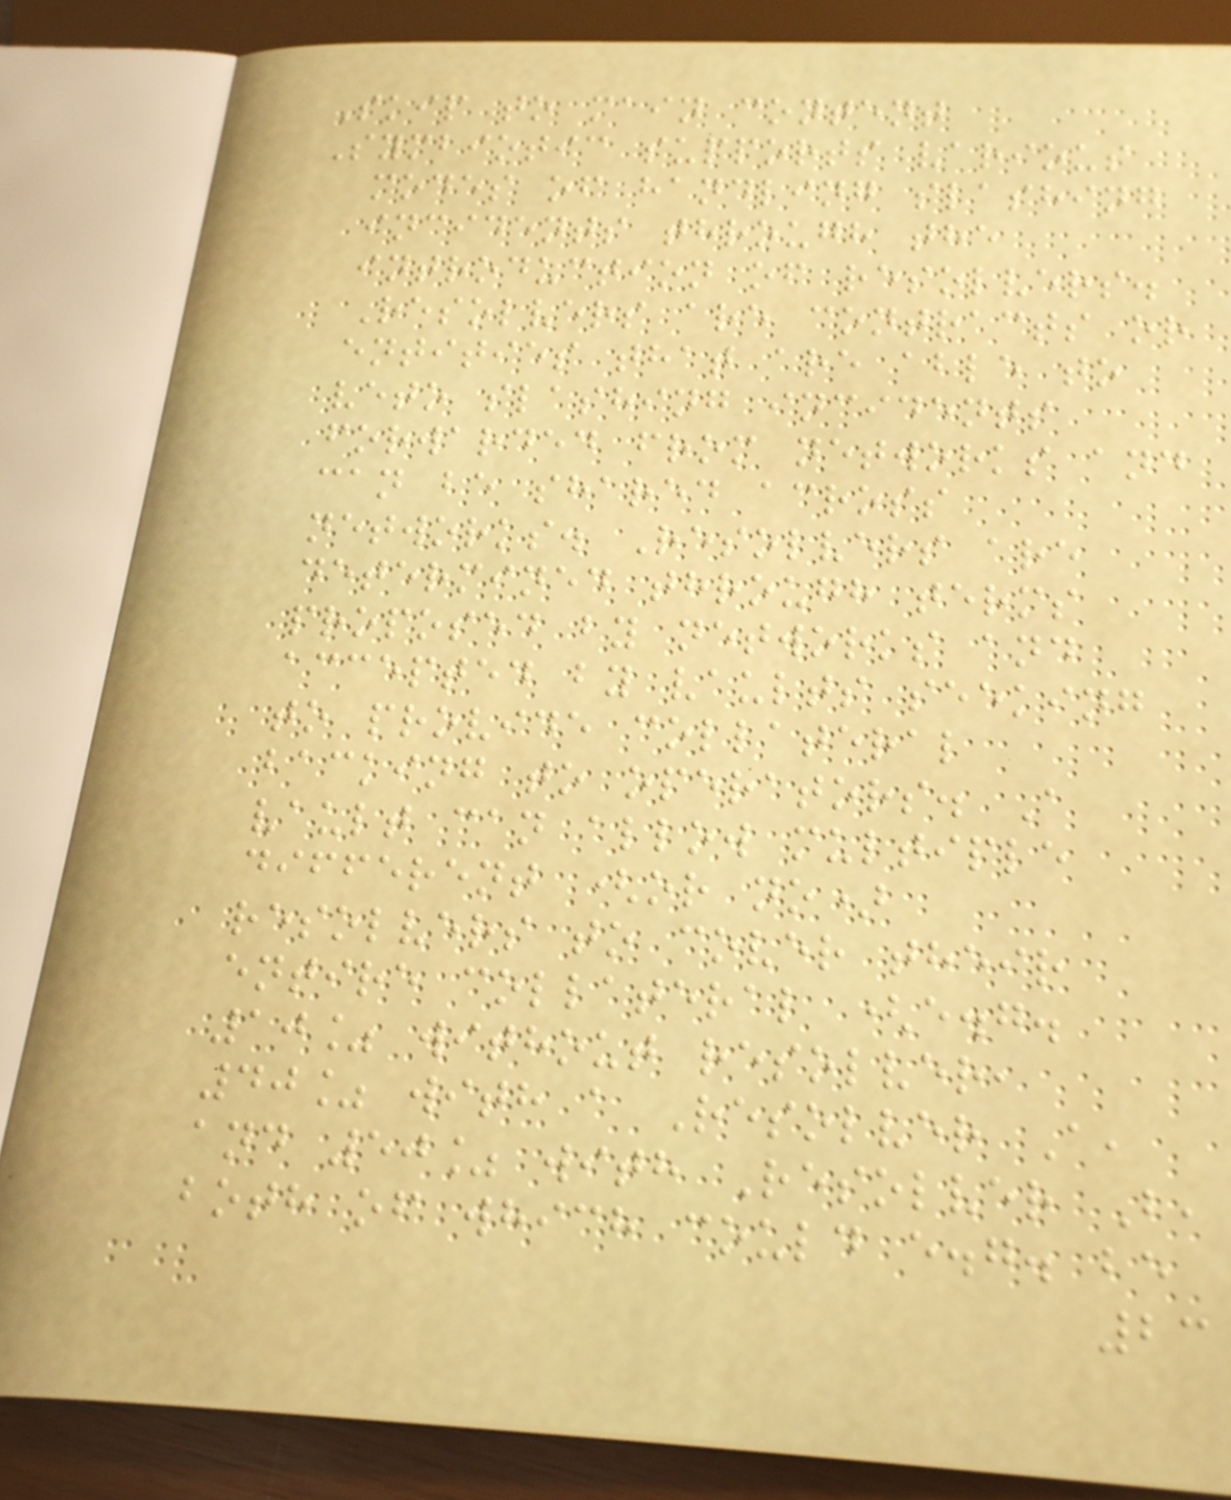Skip to main content
Symbiotic supports various
modes of handling slashing
incidents through the
introduction of resolvers.
Resolvers are contracts or
entities that are able to
veto slashing incidents
forwarded from networks and
can be shared across
networks. Resolvers are
determined through terms
proposed by networks and
accepted by vaults seeking
to provide collateral
backing to operators. A
vault can allow multiple
different (or no)
resolvers to cover their
entire collateral (e.g.
10% without resolver,
40% with a Resolver A,
and 50% with Resolver B,
both of which could e.g. be
23
